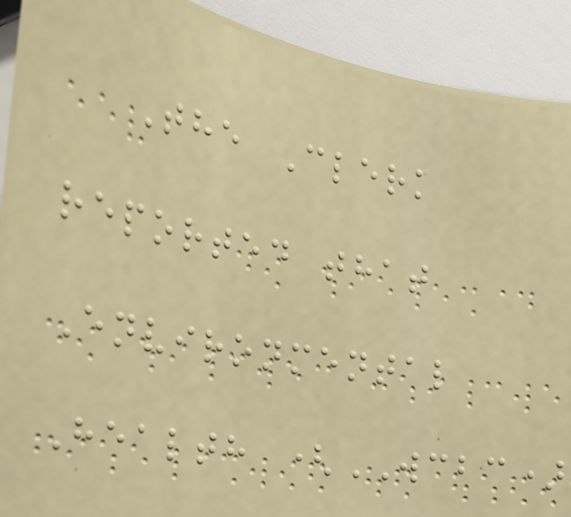The Clerk
reported that
Environmental
Health (WCBC)
